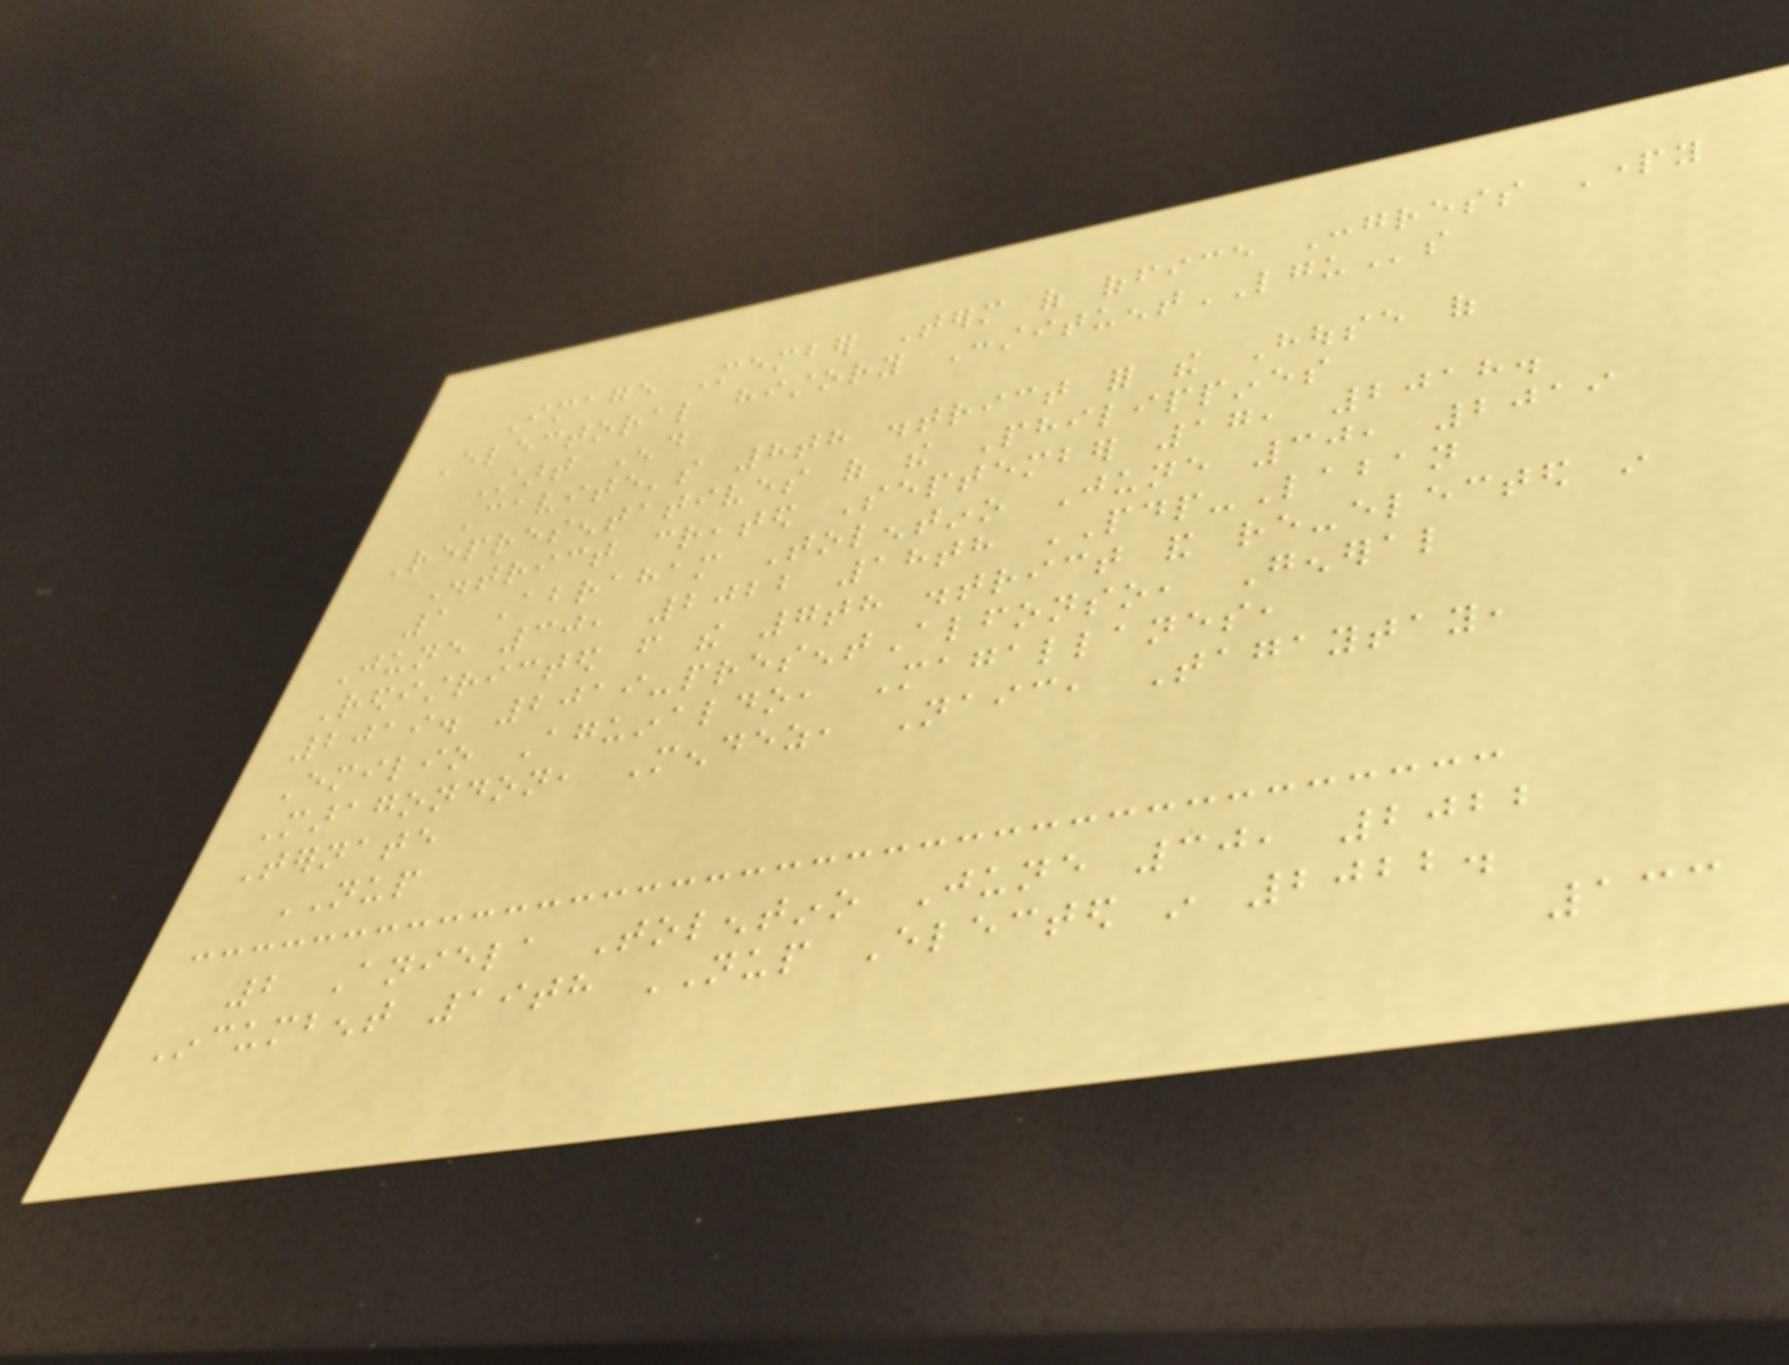Image Member Term of office Congress Party
Electoral history ConstituentLGUs
Start End
Cavite's 8th district for the House of
Representatives of the Philippines
District created September 17, 2018.
1 Abraham Tolentino June 30, 2019
June 30, 2022 18th PDP-Laban
Redistricted from the 7th district and re-elected in
2019. 2019-presentAlfonso, General
Emilio Aguinaldo, Magallanes,
Maragondon, Mendez, Naic, Tagaytay,
Ternate
NUP
2 Aniela Tolentino June 30, 2022
Incumbent 19th NUP Elected in 2022.
133
